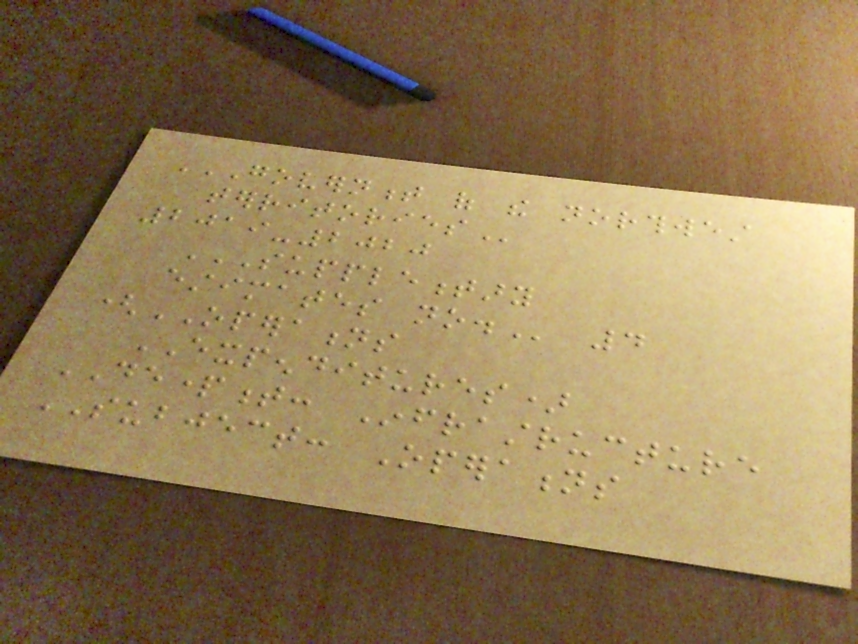GOVERNMENT OF THE NORTHWEST
TERRITORIES
2019-2020
SUPPLEMENTARY
ESTIMATES NO. 4
(OPERATIONS
EXPENDITURES)
DEPARTMENT: Infrastructure
SUBJECT: Operations
